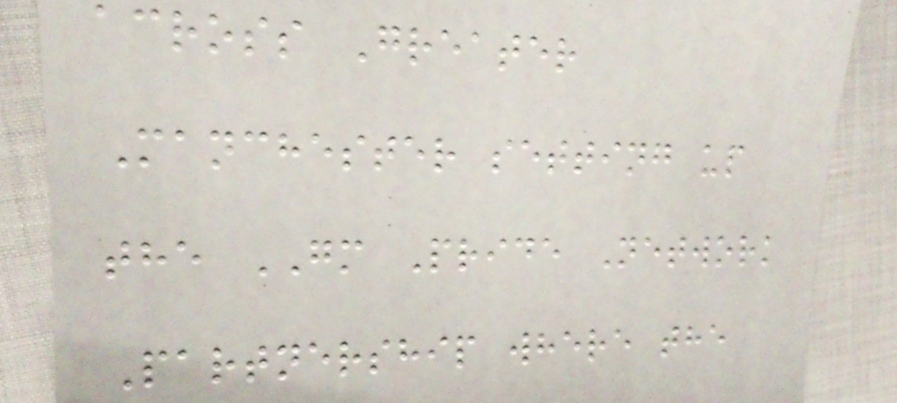across Greater
Manchester setting up
the GM Pride Network
Partnership where the
